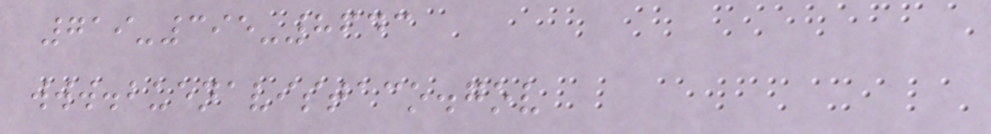719-395-8643
www.buenavistaco.gov
